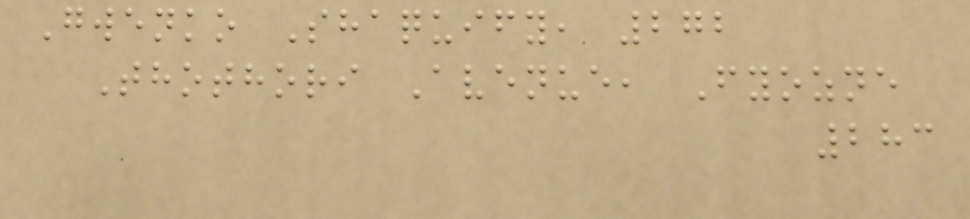Gwenko Shaquify, 272
Thothori Avenue, Fyozne
283
